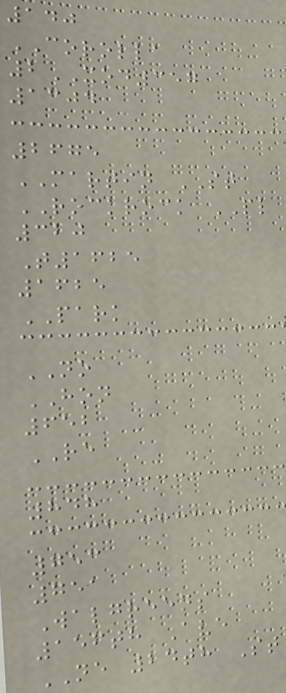140
COROLLA
2XOD357
1304
2675
MARTIN ST
ROCKROCK PL
320
T1625
1625
PARK
NO
HON
652
RE
848
753
751
Walgreens
156th Ave
NE 24th St
